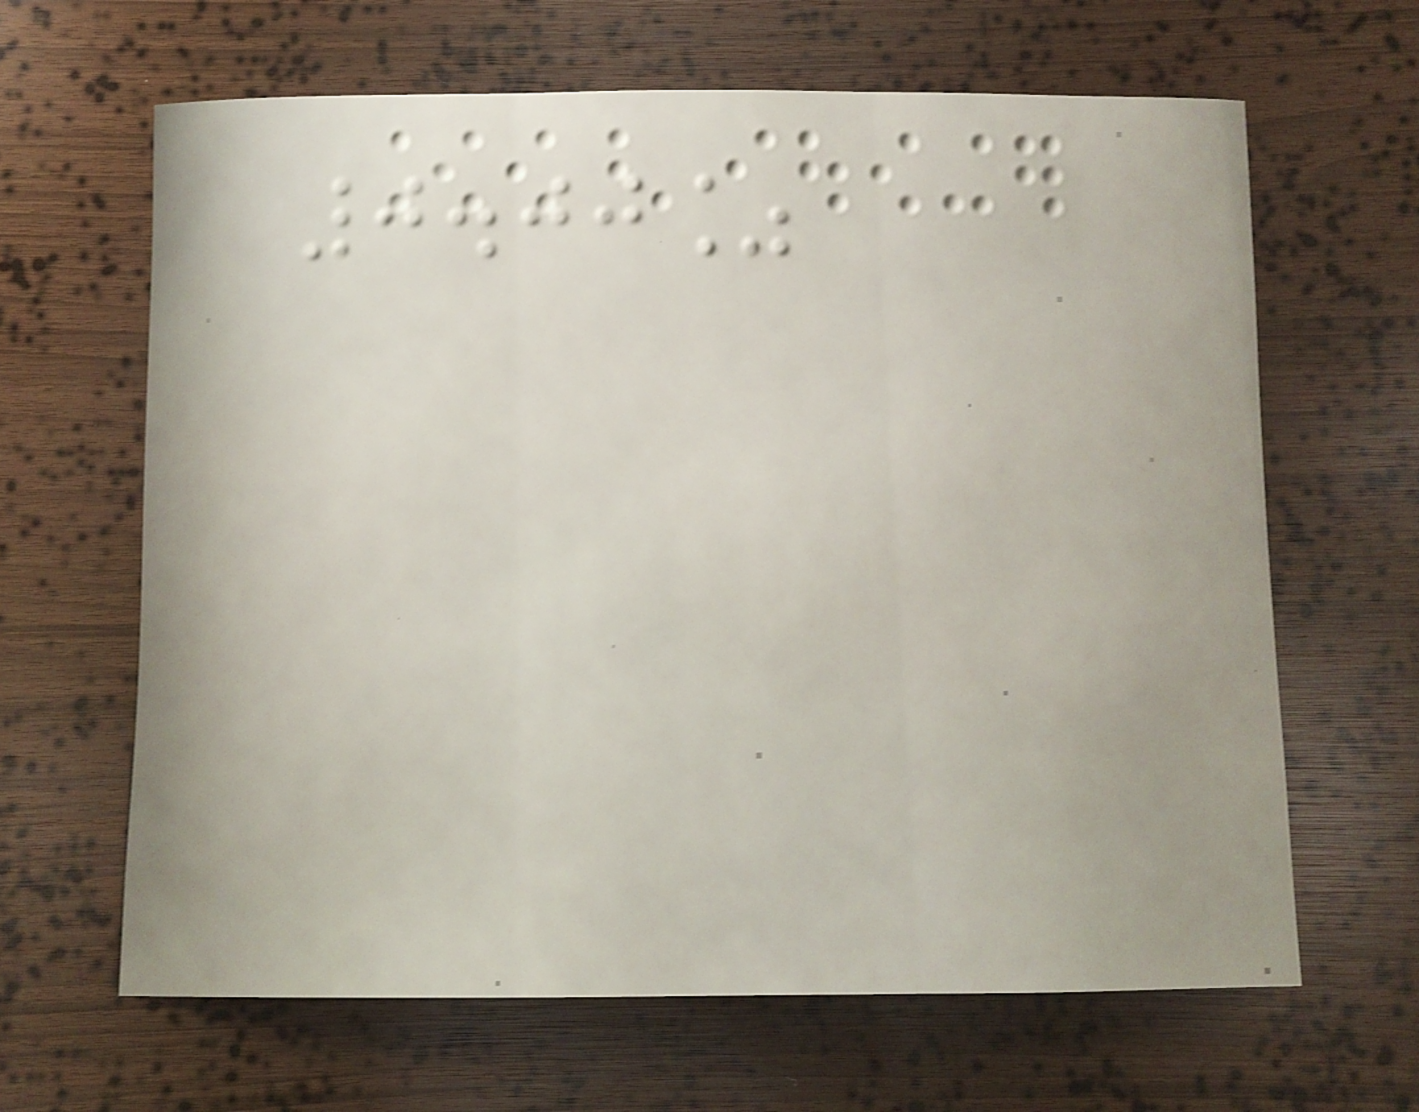0.00%
